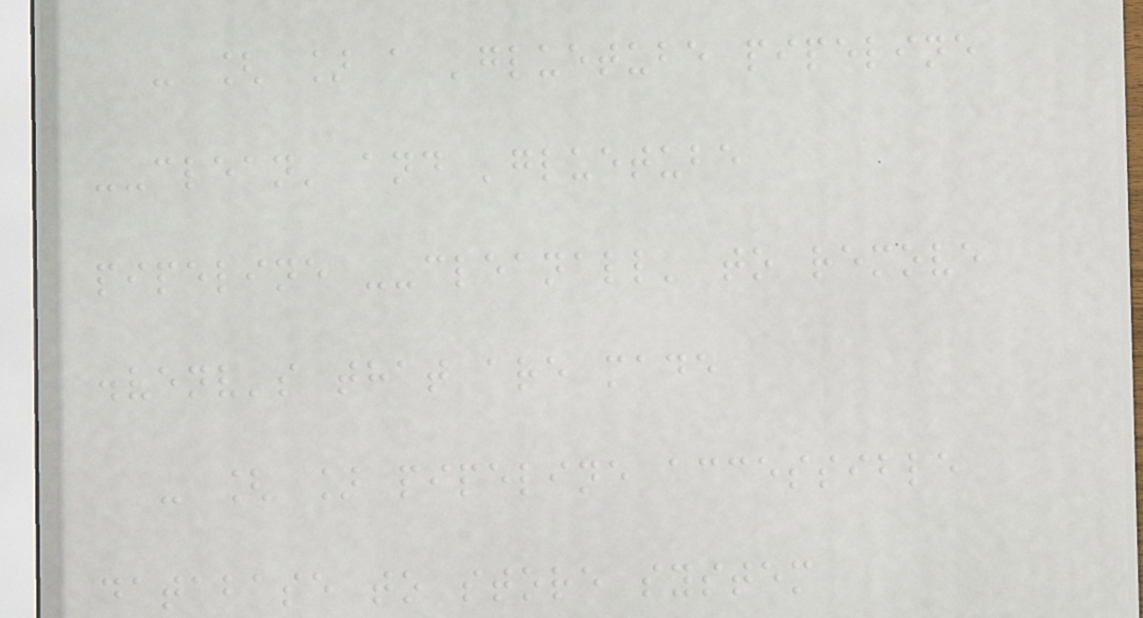- [ ] a 'gluetube pipeline
--clean' and 'gluetube
pipeline --cleanall' to remove
.venv's that are made
- [ ] pipeline accessible
database to store system
